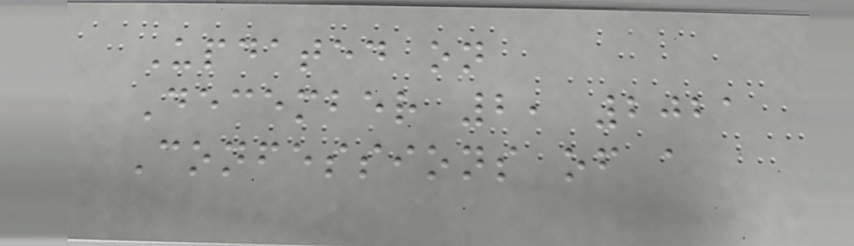Updated on
December 2, 2021
Confessions of a
